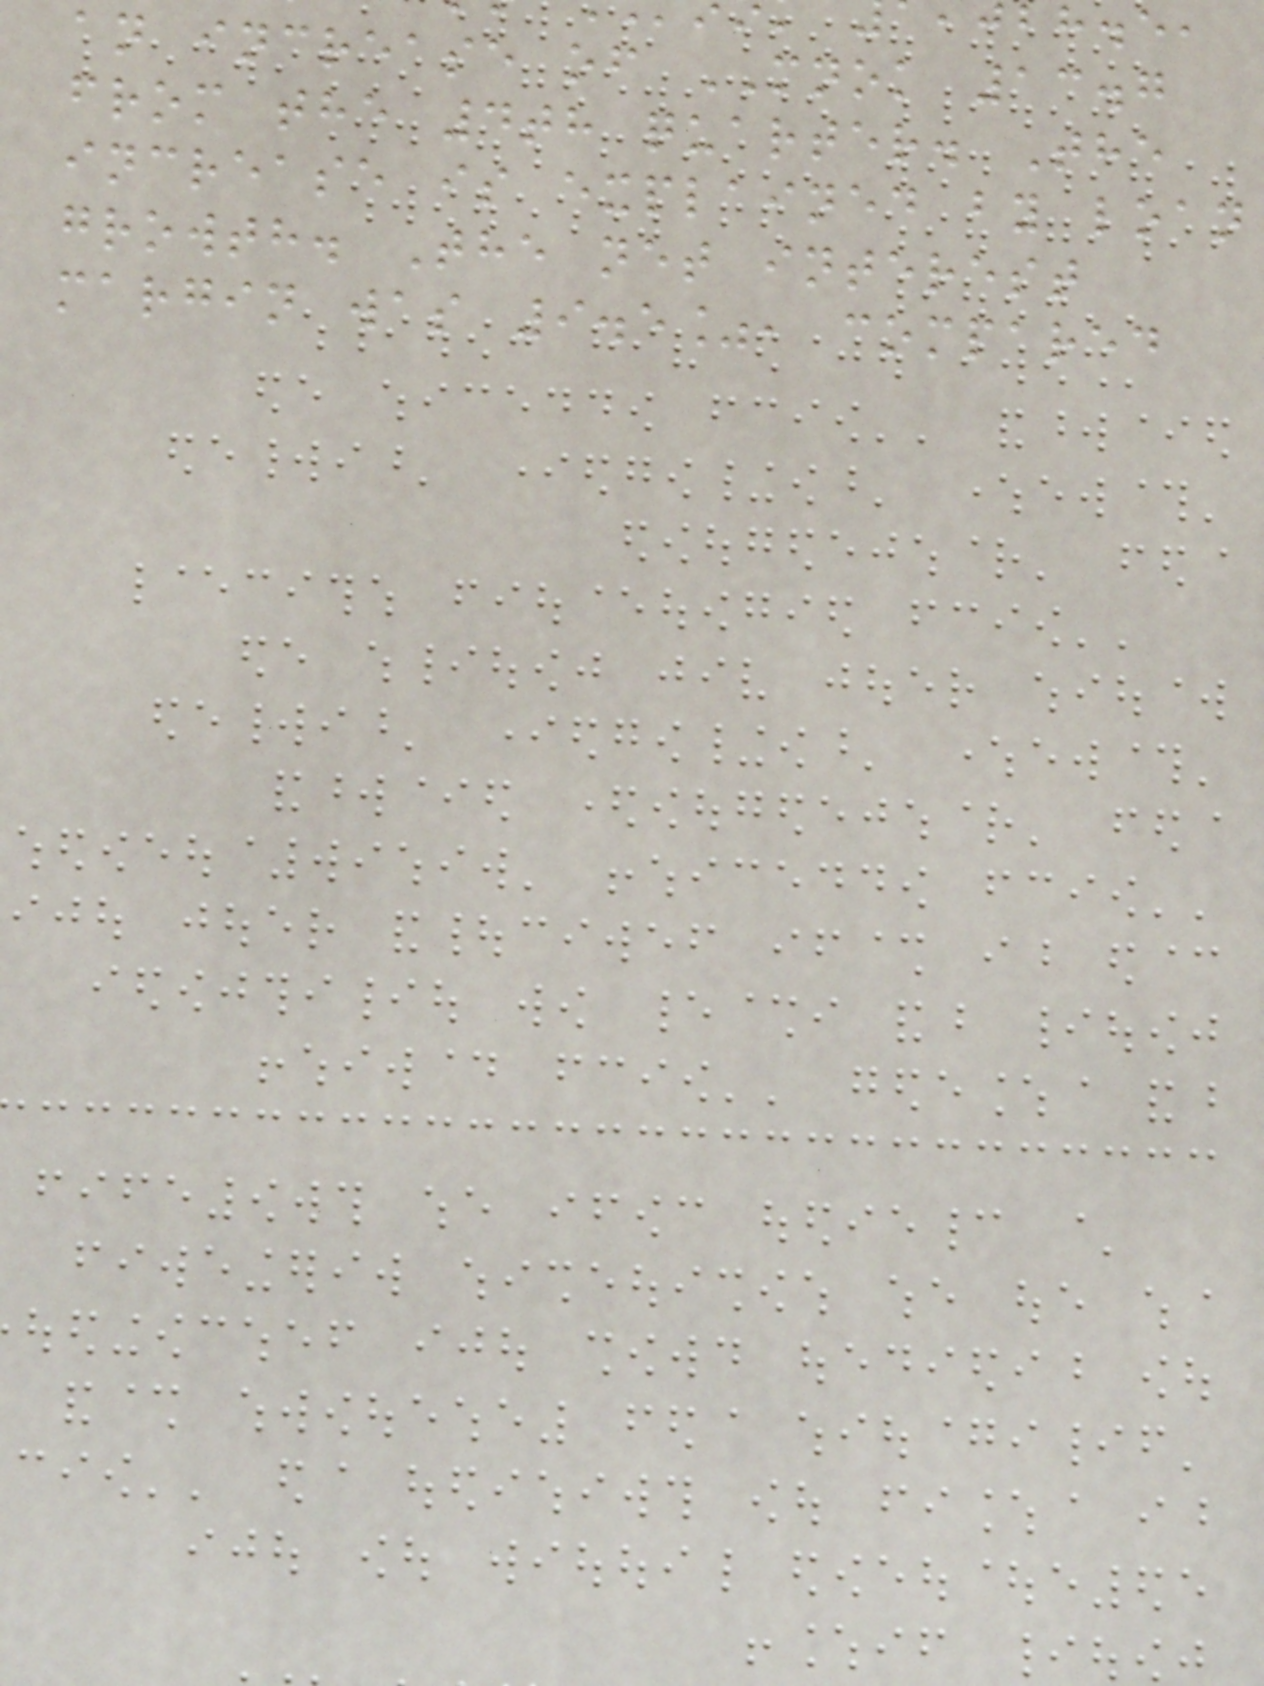an increase of MNOK 13.7
from the 4th quarter. The
increase is explained by loan
growth. The net interest
margin was 9.5%, compared
